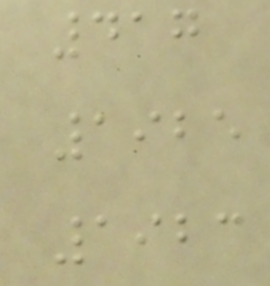417
1925
1923
